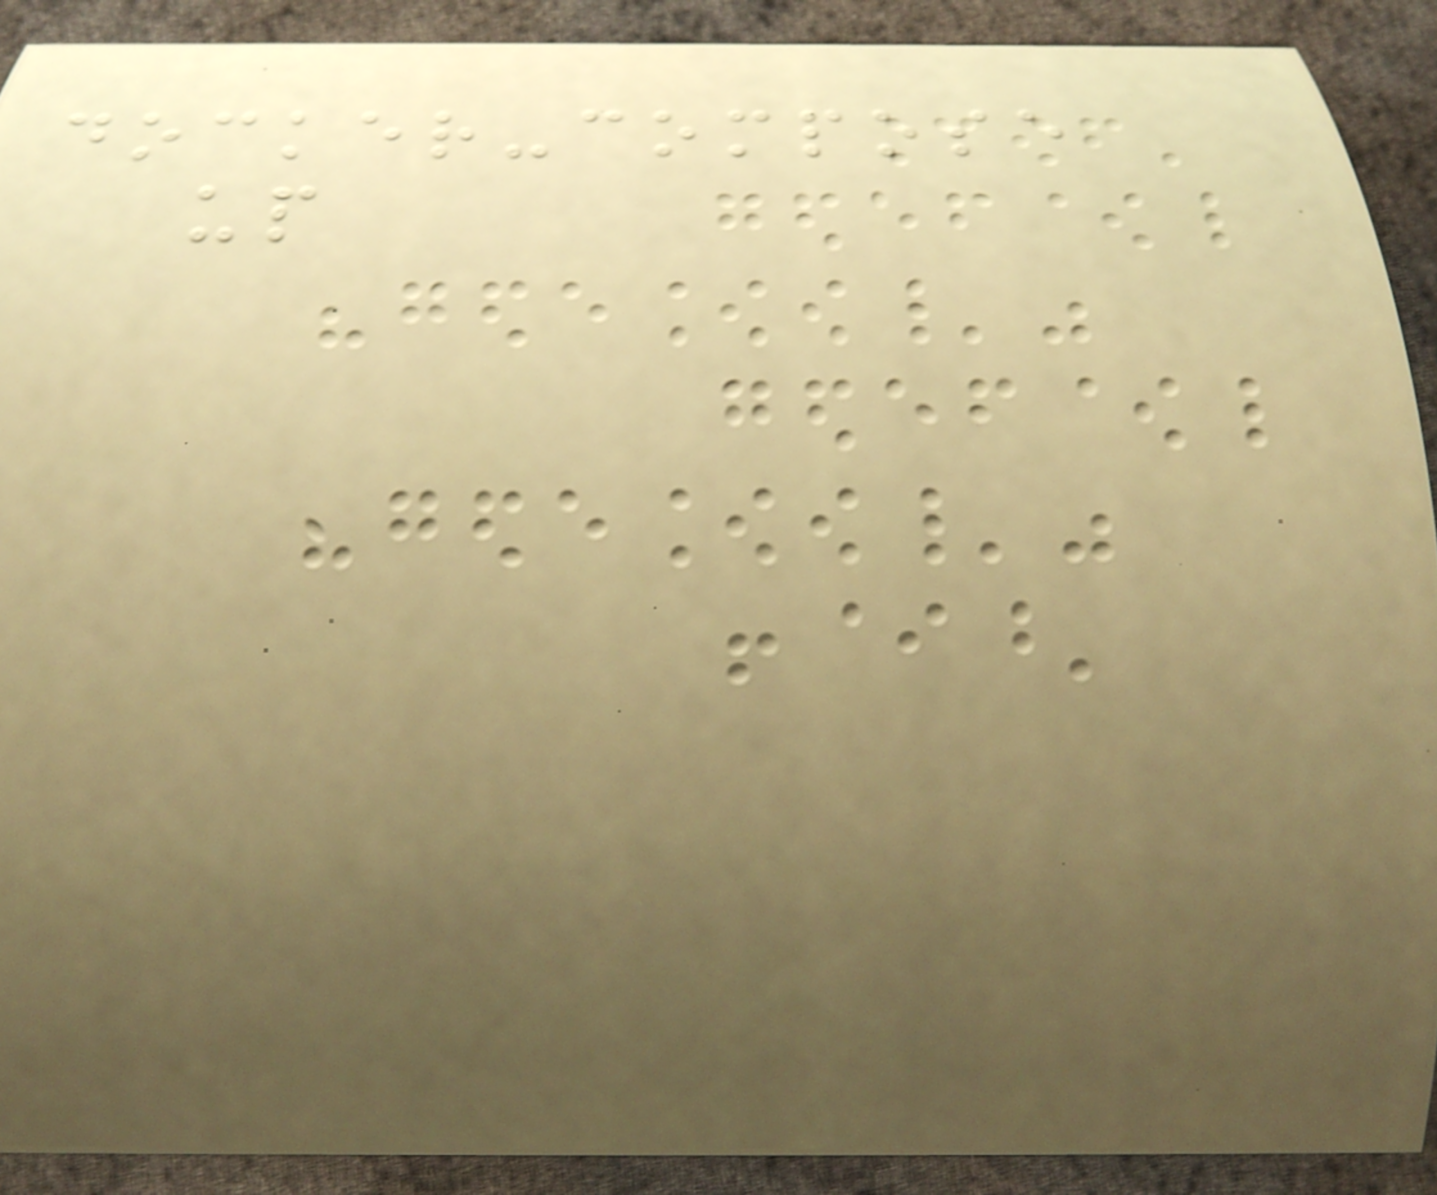docker-compose
up
